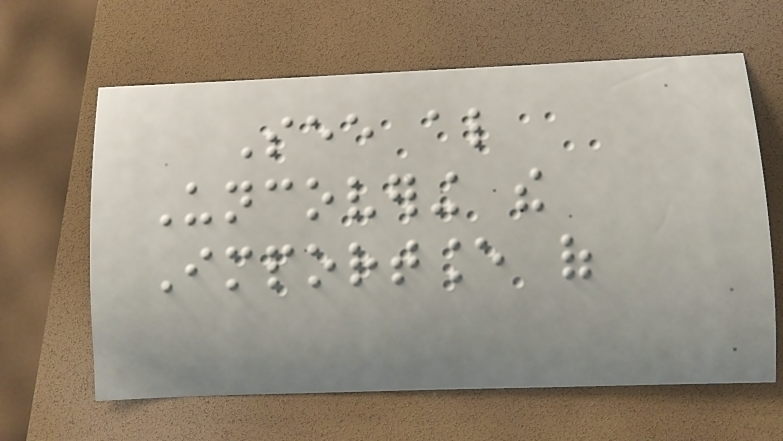See also
Uncovering the
Importance of
